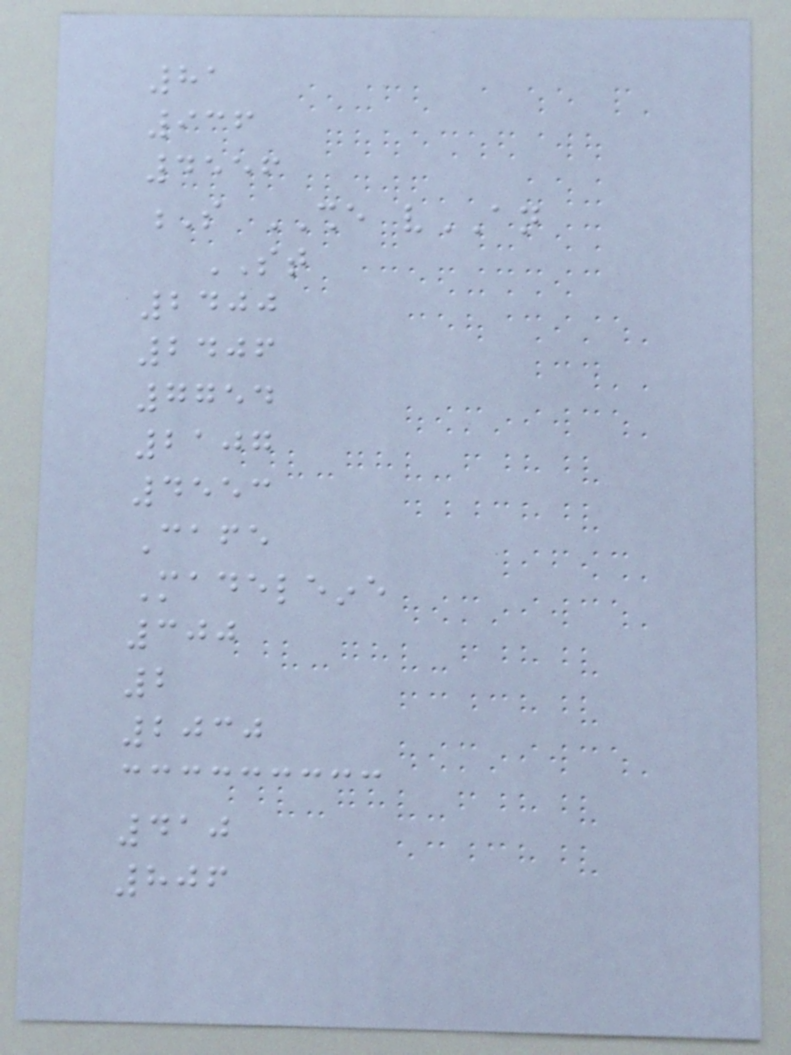81
936
4556
S SHE vAN
ST
2400
2406
7754
2107
4553
Cafe
Madeleine
300
2
2030
410
806
